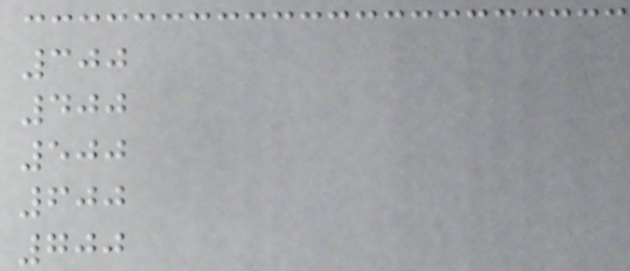300
400
500
600
700
